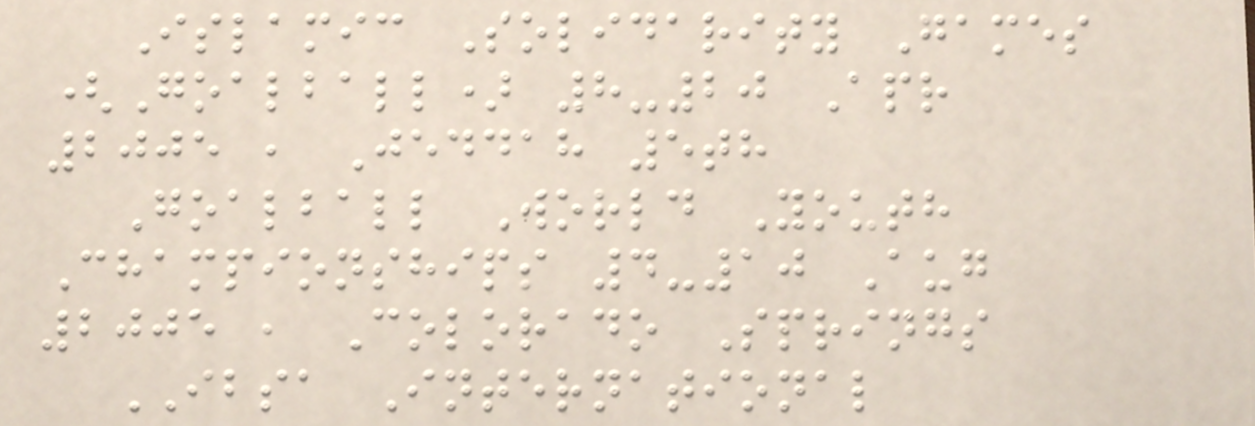Islamic Solidarity Games
(Goalball) 8-20 Apr
2005 , Jeddah 5th
Goalball World Youth
Championships 4-10 Aug
2005 , Colorado Springs
IBSA International
